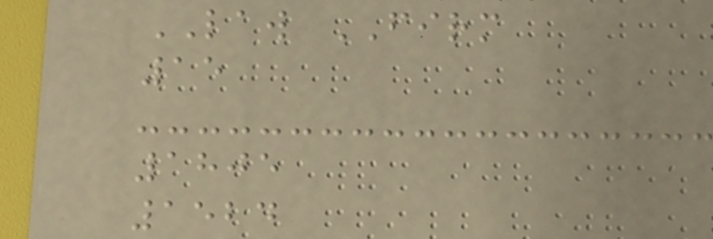LAW FIRM
15
1805
1524
